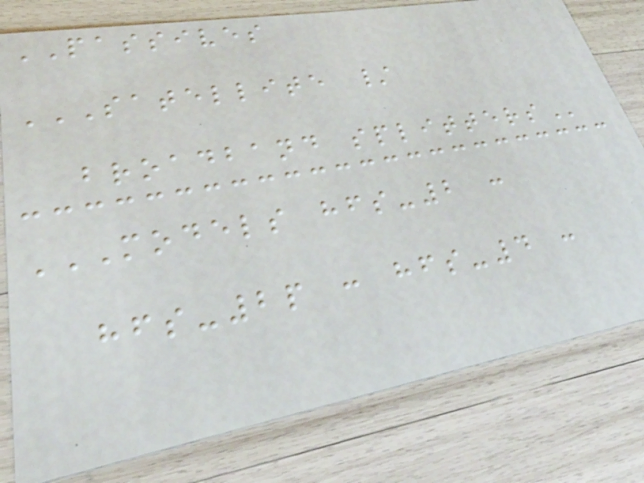PASSIVES
SATELLITE /
BROADBAND SPLITTERS
MODELS HFS-2 :
HFS-2P : HFS-4 :
